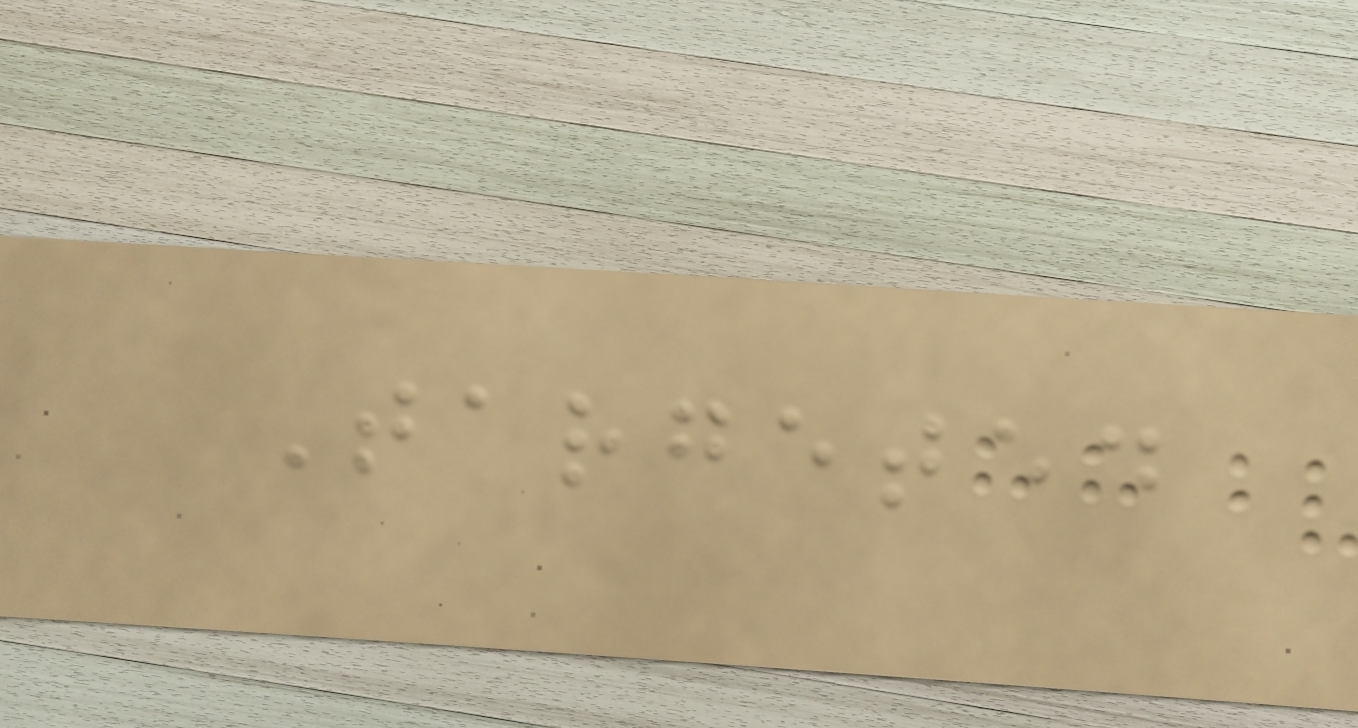Targeted
